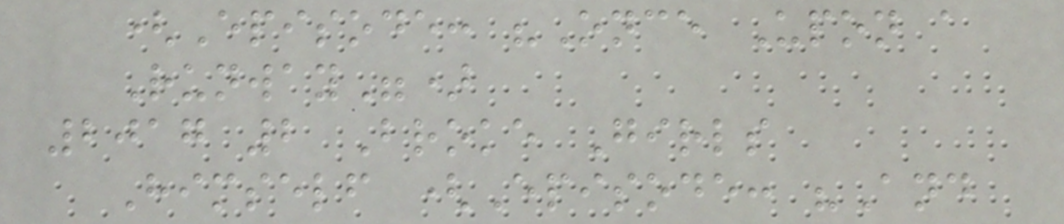(Episode: "Once Upon a
Runway")
2017 2 Broke Girls
Himself (Episode: "And
